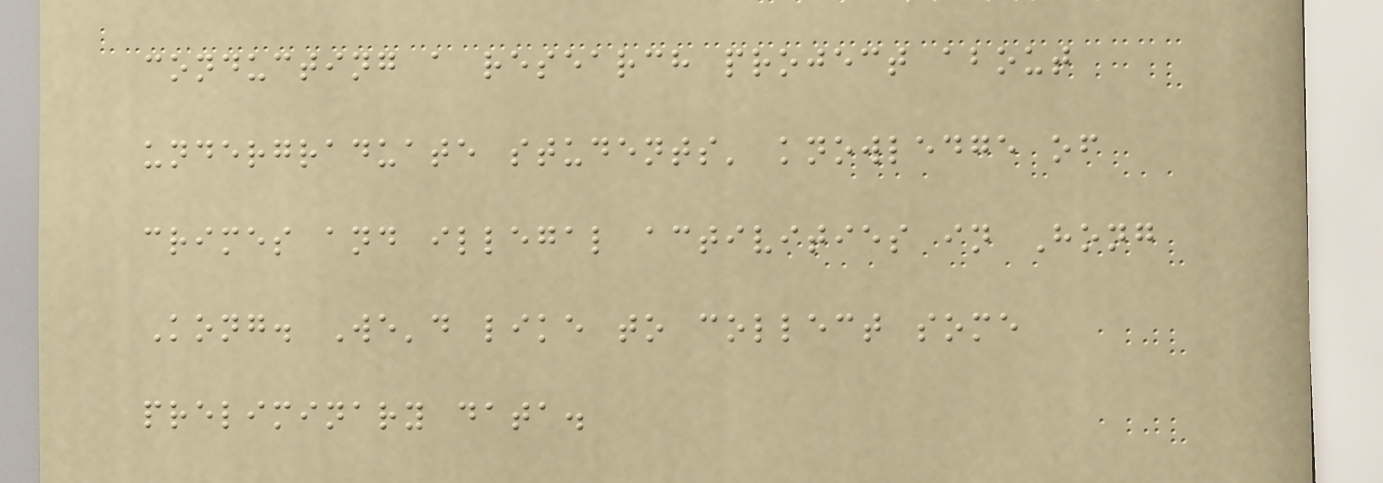conducting a research project about
undergraduate students' knowledge of
crimes and illegal activities in Hong
Kong. We'd like to collect some
preliminary data.
